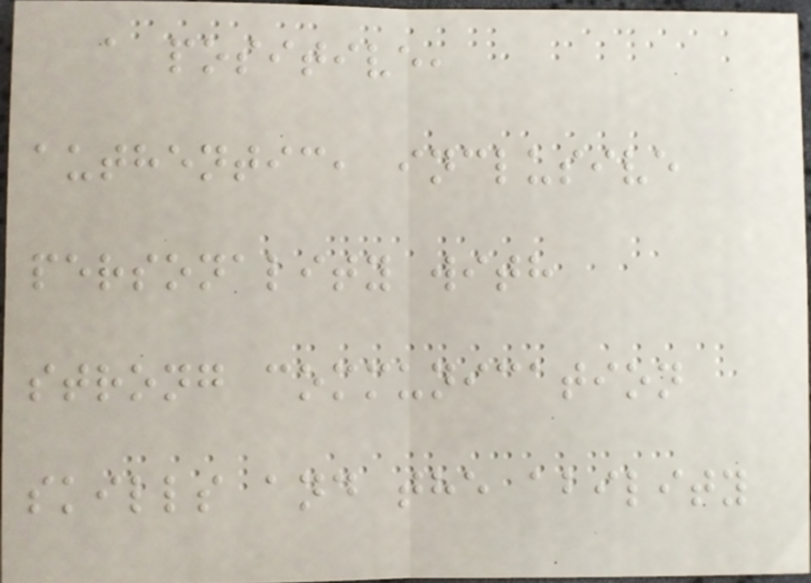a positive,
authentic, inclusive
personality with
strong communication
skills and the ability
